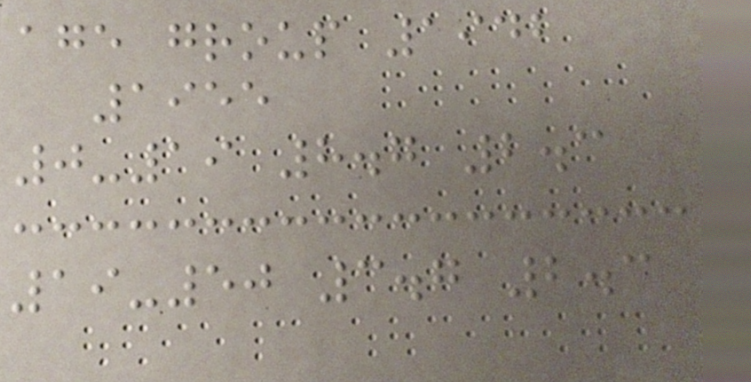age group 1942
1955
0-19 8.7 2.3
19-50 3.7 2.3
